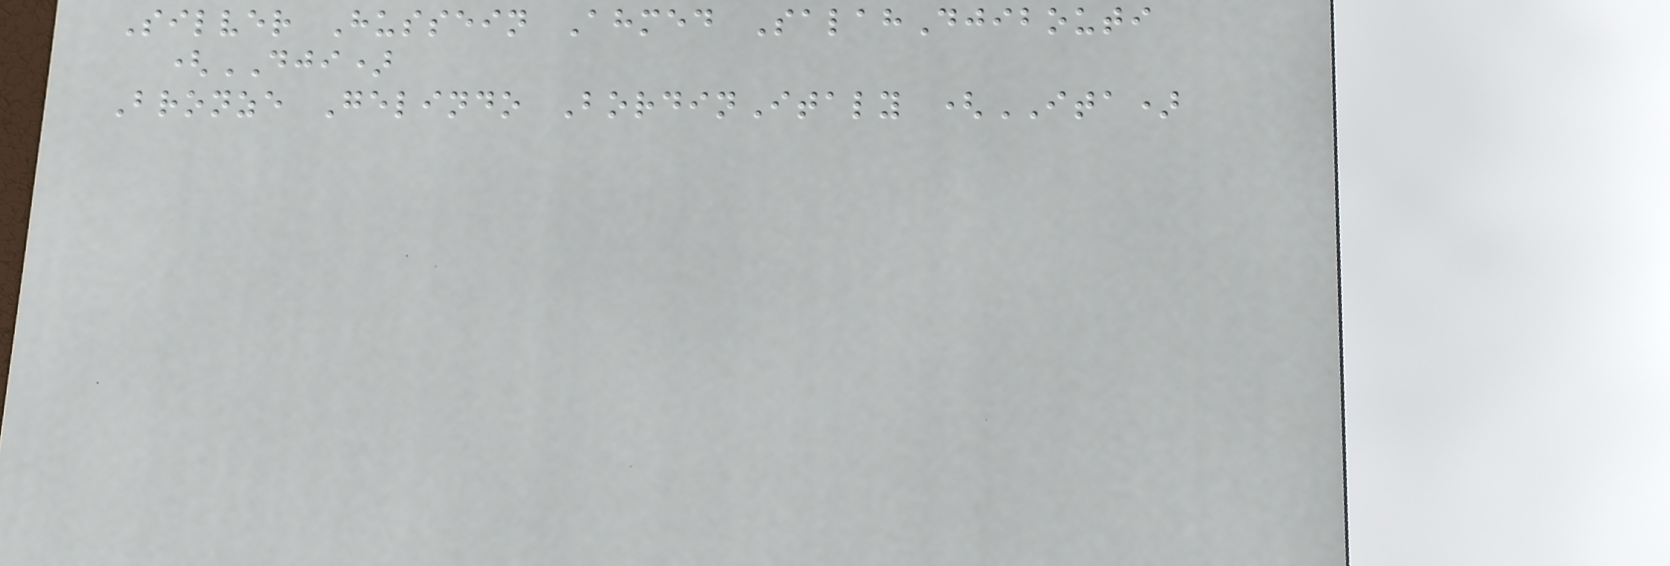Silver Hussein Ahmed SalahDjibouti
(DJI)
Bronze Gelindo BordinItaly (ITA)
